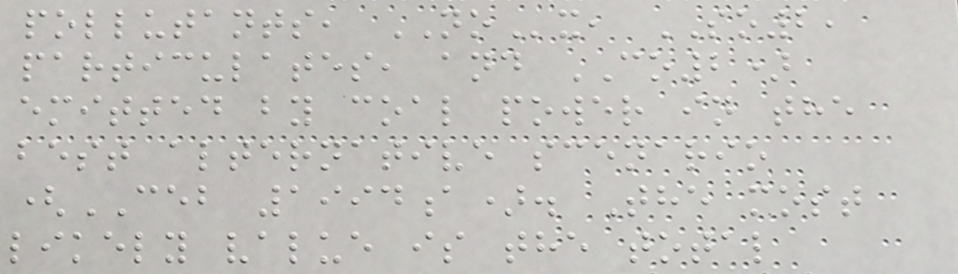pollutants, NOx, SO2,
particulates, and CO2)
emitted by coal power in the
best alternative scenario
(CEB 1994a). The most
likely value is the total
